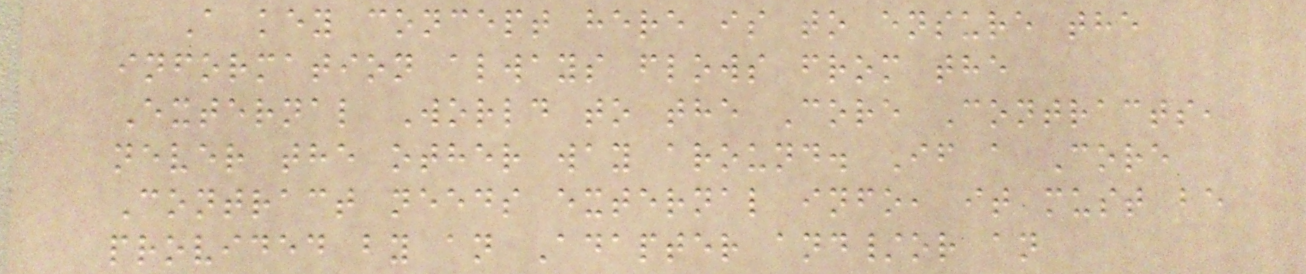A key concept here is to ensure the
information always flows from the
External World to the Core Contracts,
never the other way around. If a Core
Contract needs external info, it must be
provided by an Adapter and/or an
